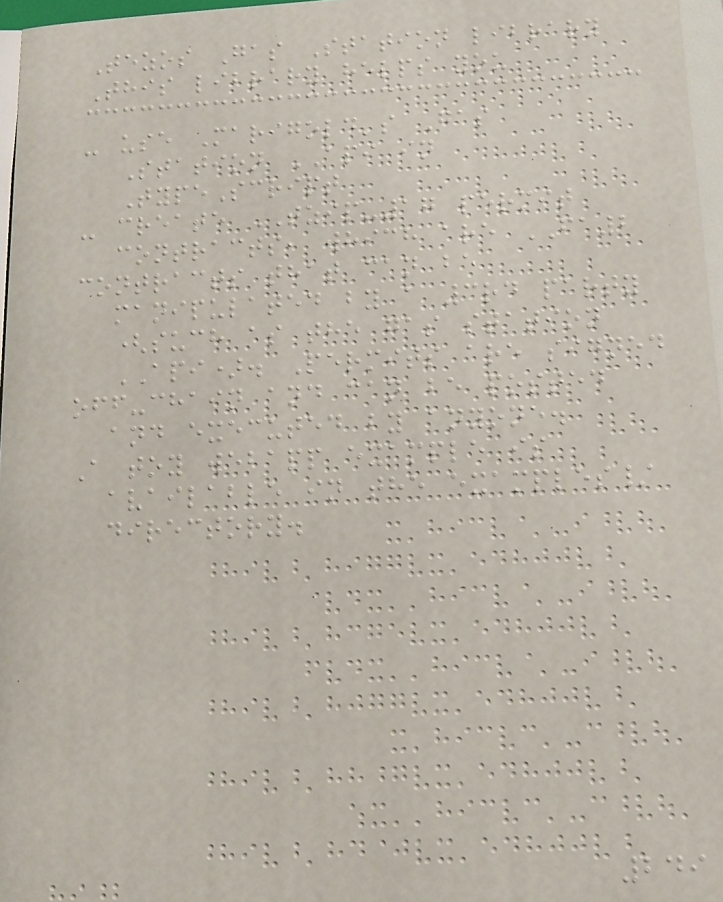Tezos Gas Station library
This library helps you
- use Marigold's Gas
Station API in
TypeScript
- create TZIP-17 permit
contracts, which are FA2
contracts that can be
manipulated by a 3rd party
(such as the gas station
API). Permits are signed
off-chain and can be posted
and executed by anyone.
A toy webapp example is
available in the examples/
directory.
249
